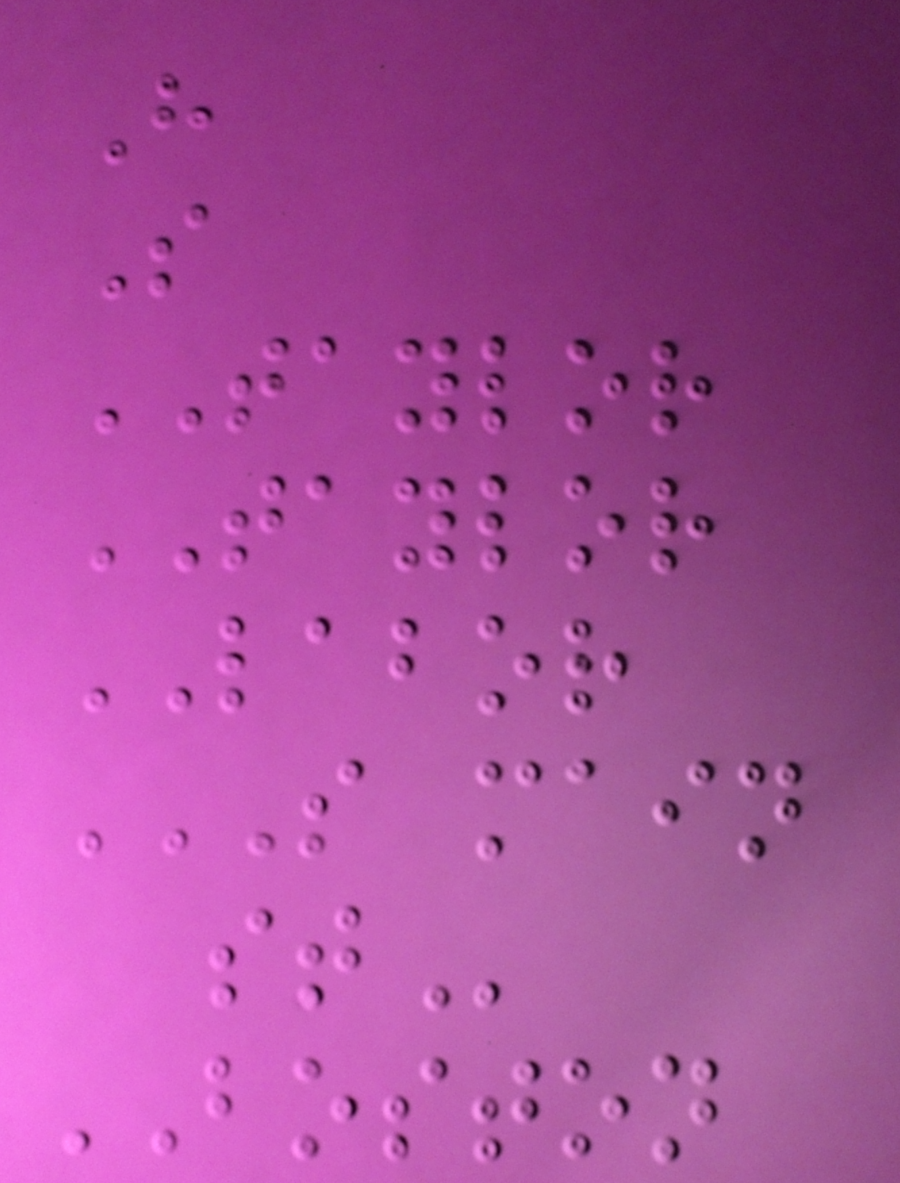H
S
TAYLOR
TAYLOR
LABOR
S MAIN
ST
BOSTON
